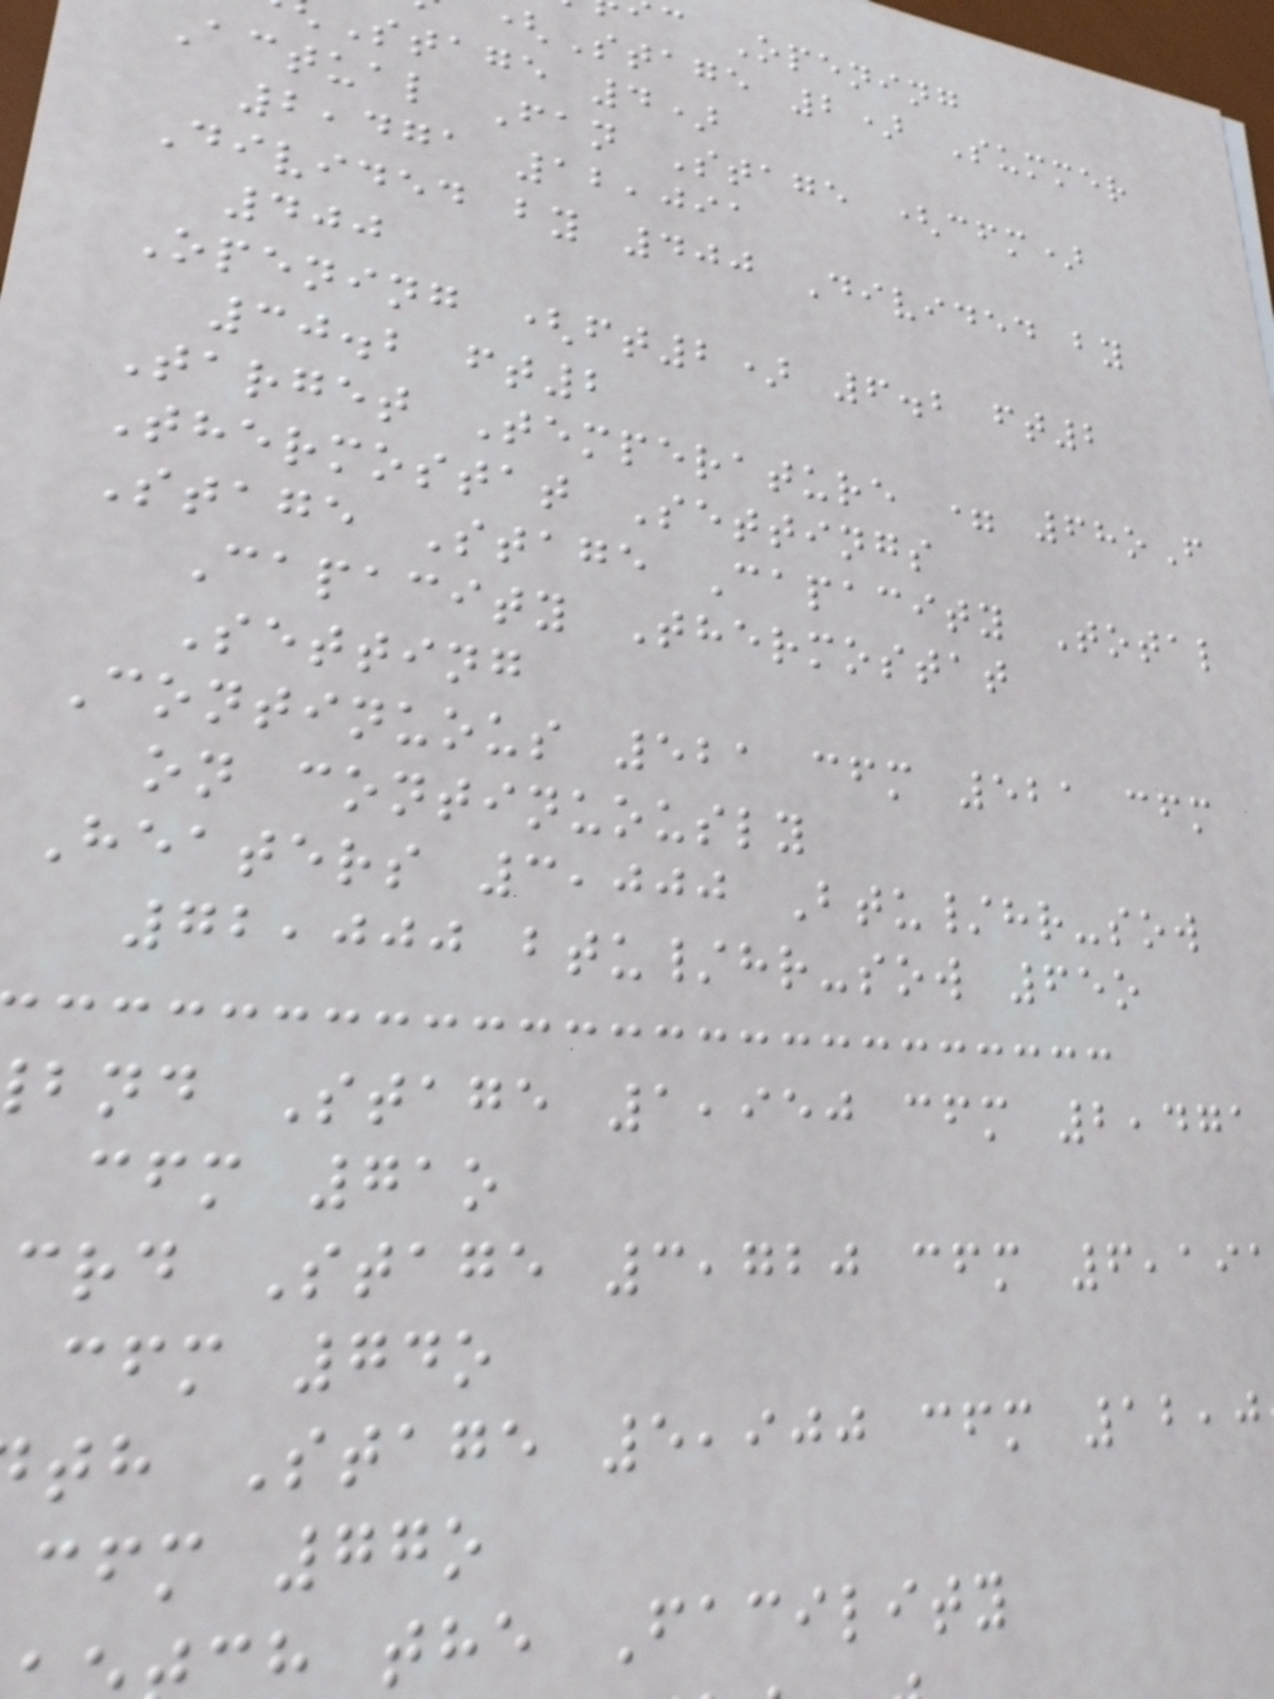c Opening
Stage 2) Summer
Stage 4)
Actual Fan Stage (cfm)
2,471 12,091
Divided by 400 Divided by
400
Opening (ft2) 6.2 ft2
30.2 ft2
Target Temperature = 68oF
Thermostat Settings
Stage Stage Capacity Total
Capacity Thermostat
Setting
Continuous 521 cfm 521 cfm
on continuously
Heaters 3,000 Btu/hr-sow
72,000 btu/hr-sow 65o
bnd Stage 1,950 cfm 2,471
cfm 71o
crd Stage 3,720 cfm 6,19
cfm 74o
th Stage 5,900 cfm 12,0
cfm 77o
h the Facility
